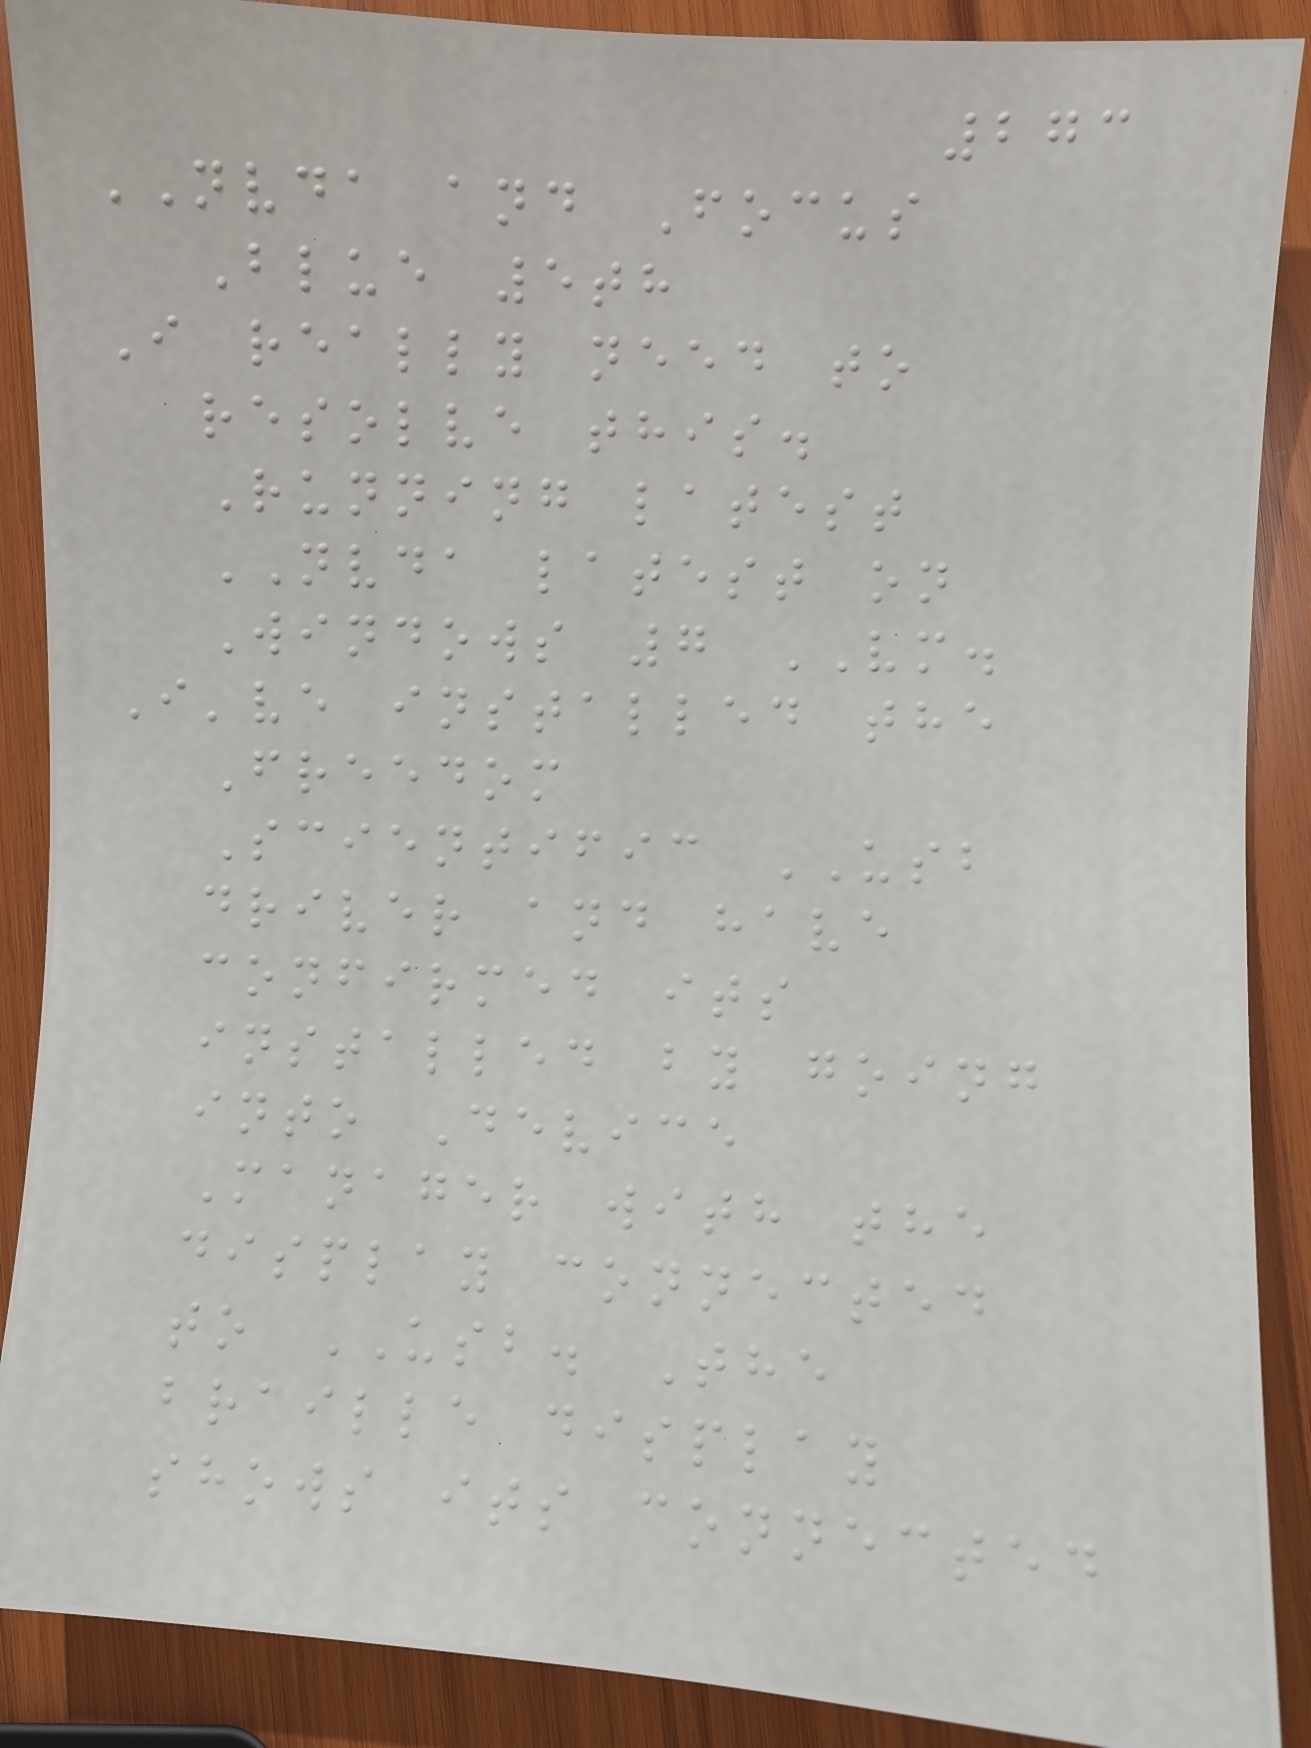273
NVDA and Focus
Blue 5th
I really need to
resolve this.
Running latest
NVDA latest on
Windows 7 VM.
I've installed the
Freedom
Scientific USB
driver and have
confirmed its
installed by going
into Device
Manager with the
display connected
to USB. The
braille display
shows its connected
